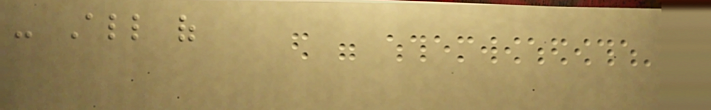- All of
